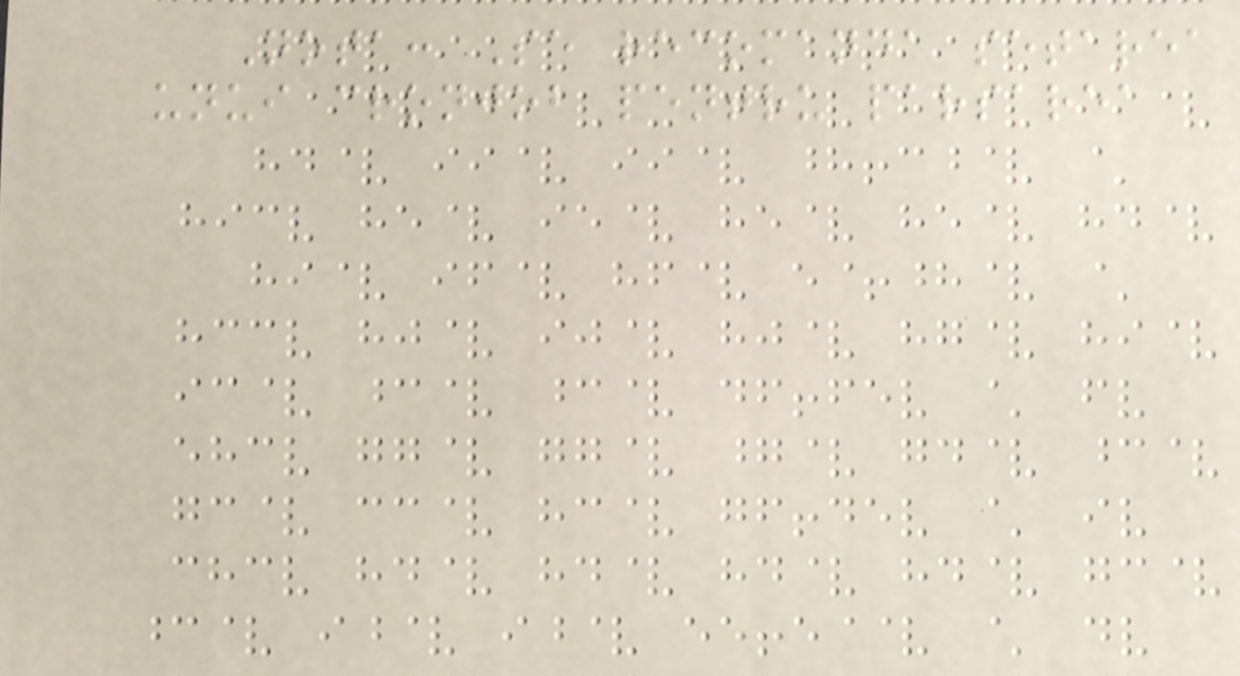Nota: Se recomanda setarea
unui cronjob pentru parsarea
